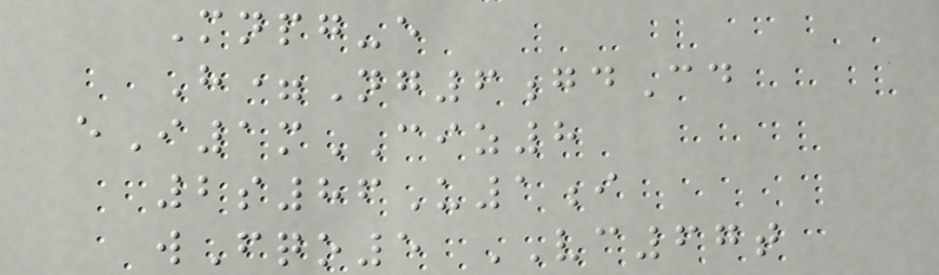Mnpg-e
H=Ng6gdCd
eI1mCIZ8
2s86U1i
wFqo5 VC67t
